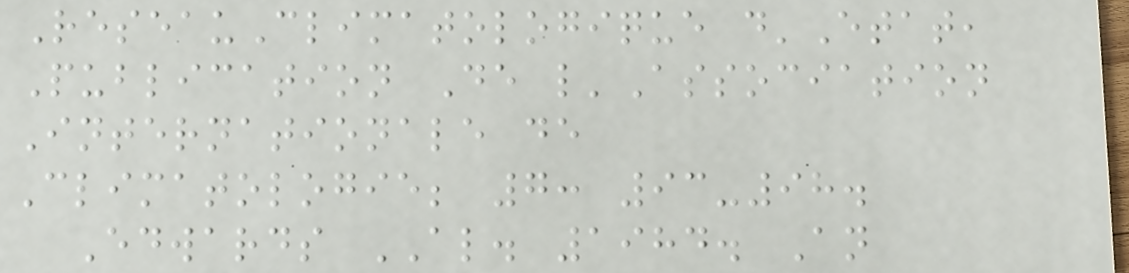ReseauClimatologique d'Etat,
Publication De l'Association
Internationale de
Climatologie; 7: 93-98.
Edwards AL. 1984. An
